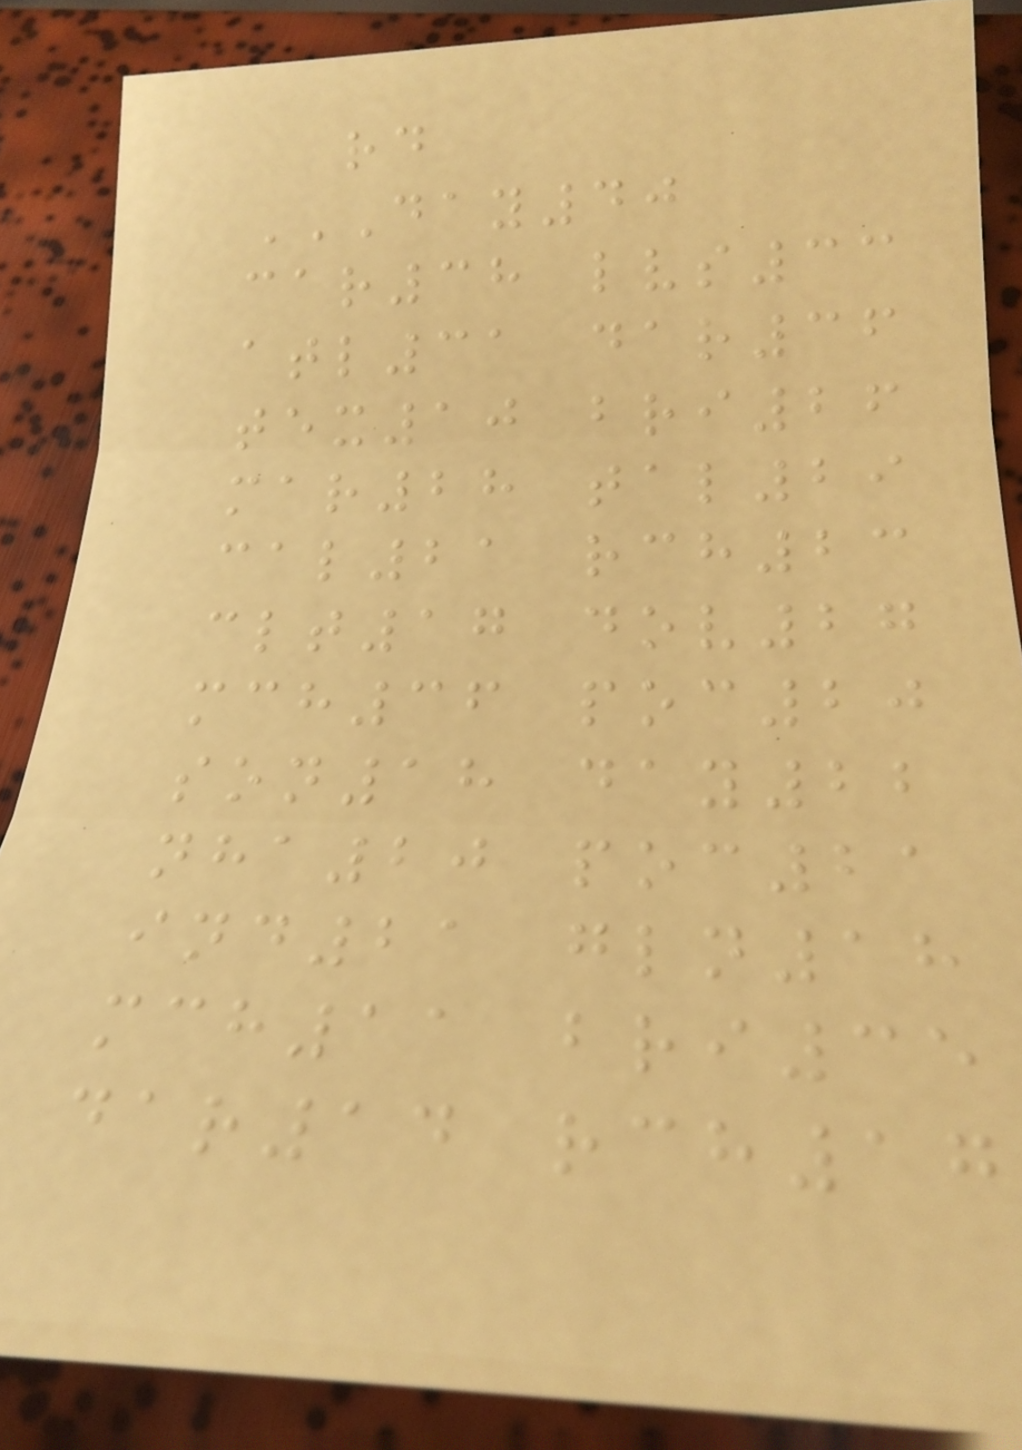rd
DAY40
CAR38 LVS33
ATL31 DAR36
TEX10 BRI26
MAR28 TAL29
CAL21 RCH23
CLT17 DOV27
MCH36 POC20
SON18 DAY22
NHA20 POC21
IND21 GLN18
MCH11 BRI35
DAR14 RCH17
